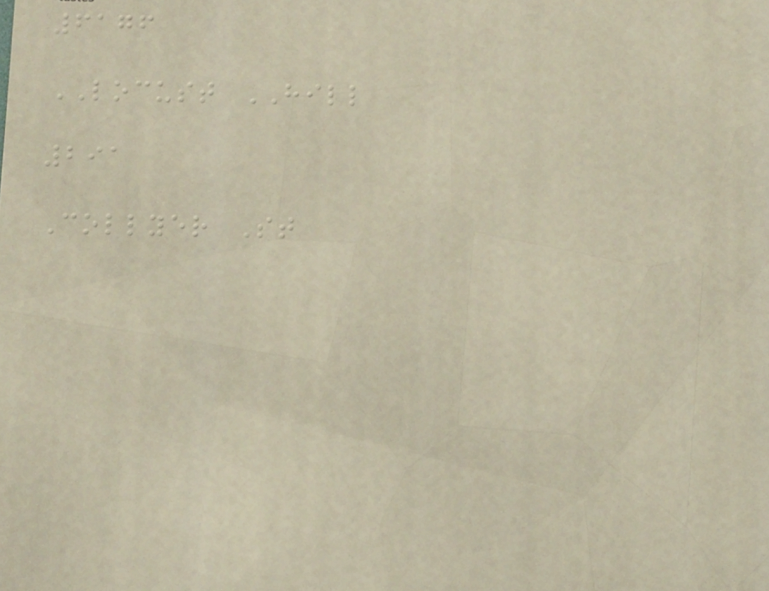6176
LOCUST HILL
291
Collyer St
